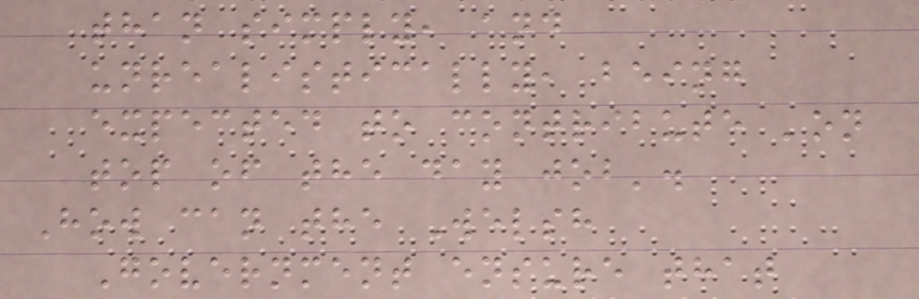than simply, and
unrealistically, being
expected to contribute 'on
top of the day job'.
How can the Welsh
Government ensure that
